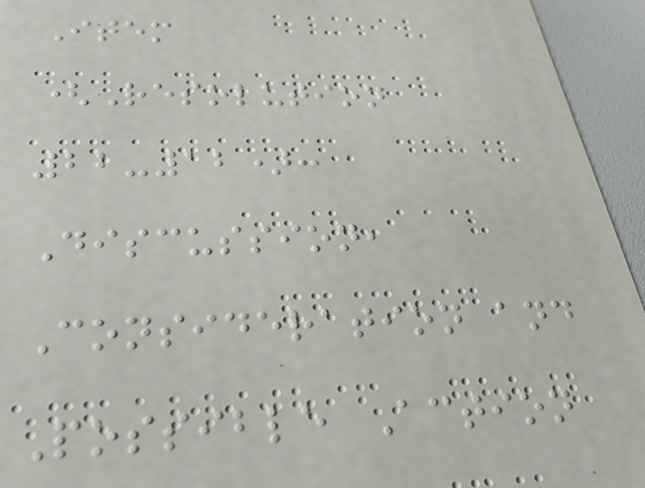Item
(Resolution
22-12):
Discussion,
Consideration and
Possible Action
